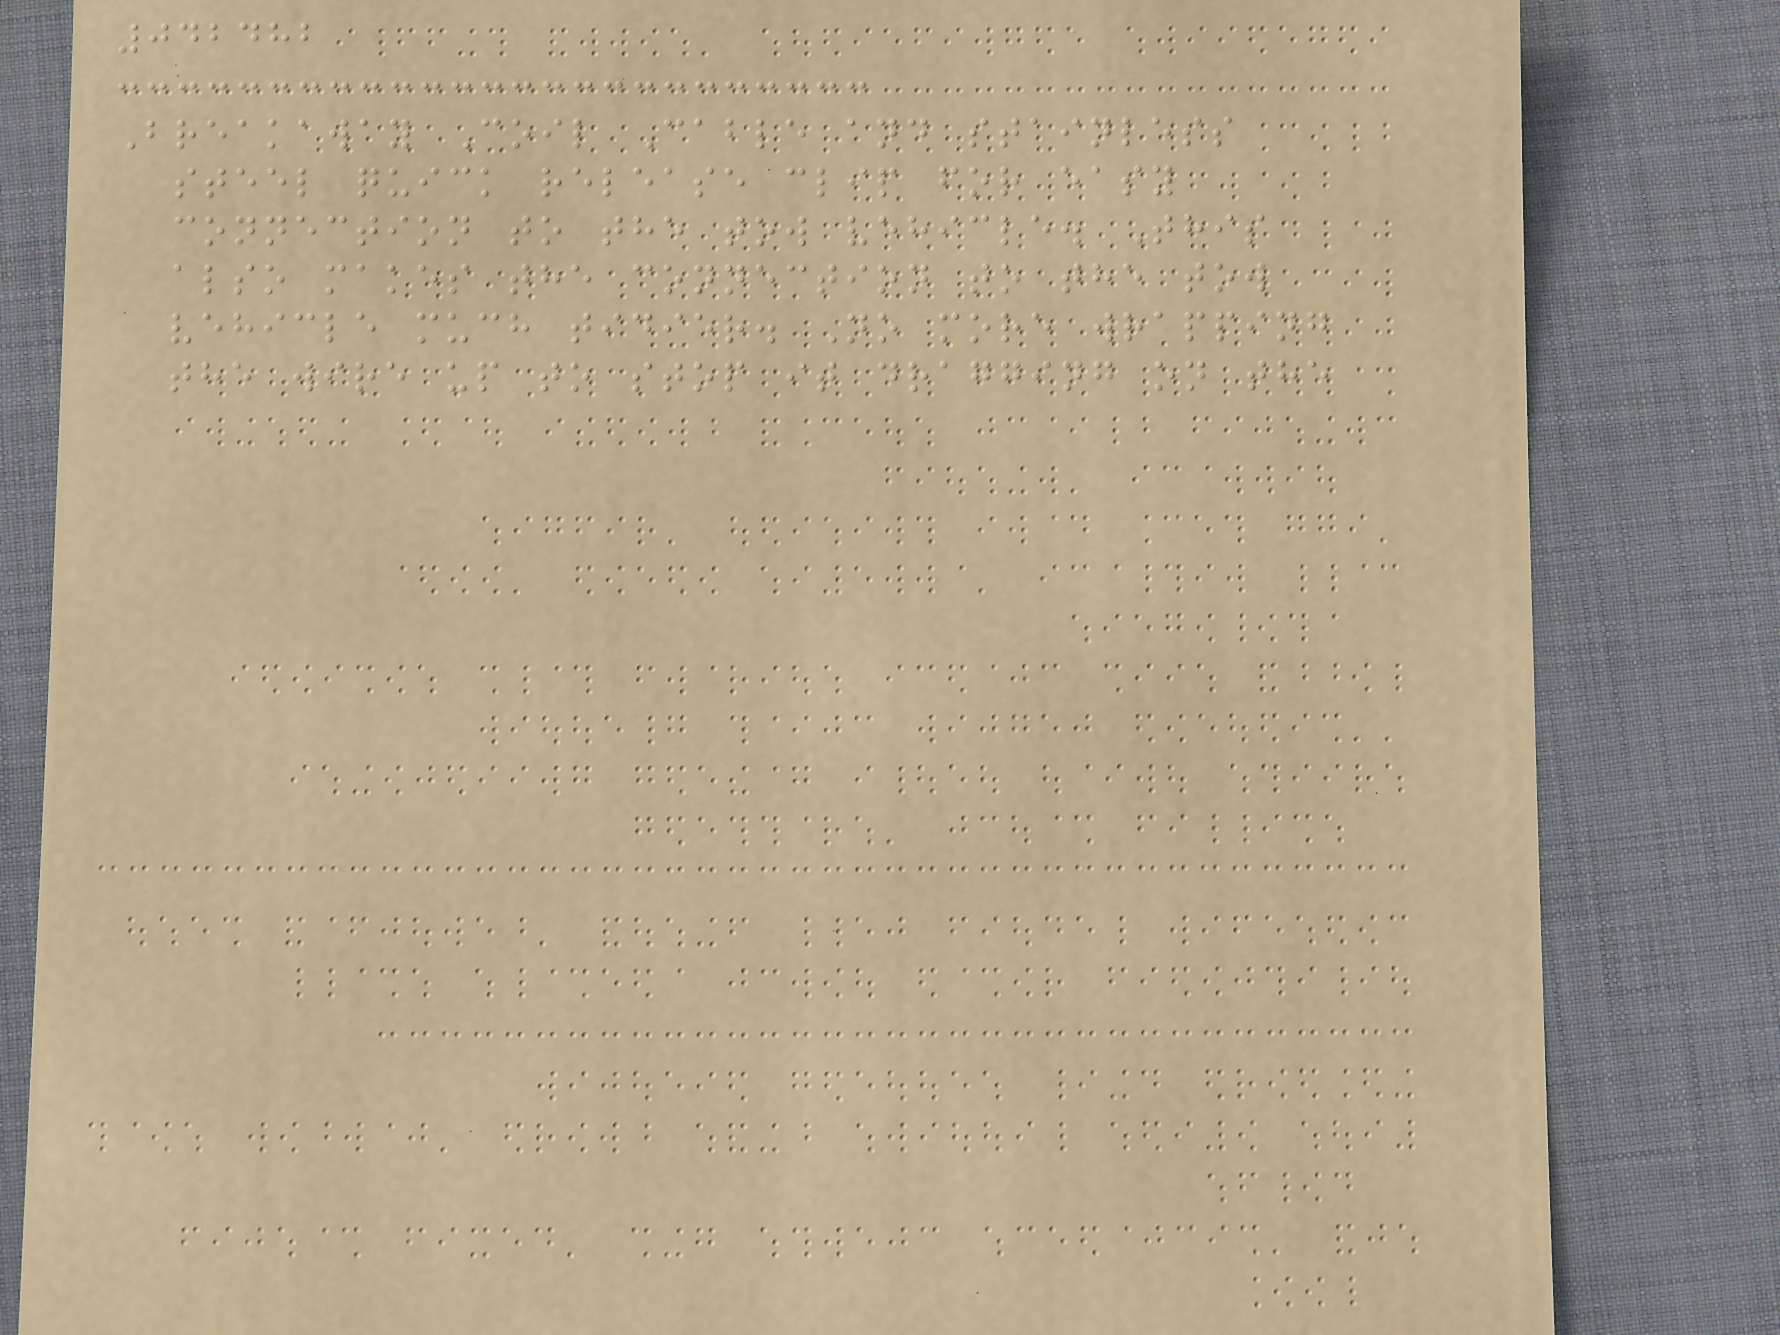042482
Breakaway Coil Cable and stainless
steel quick release clip for easy
connection to the tow vehicle. This
also makes the connection to the tow
vehicle much tidier. No more wrapping
the wire up to stop it dragging on the
